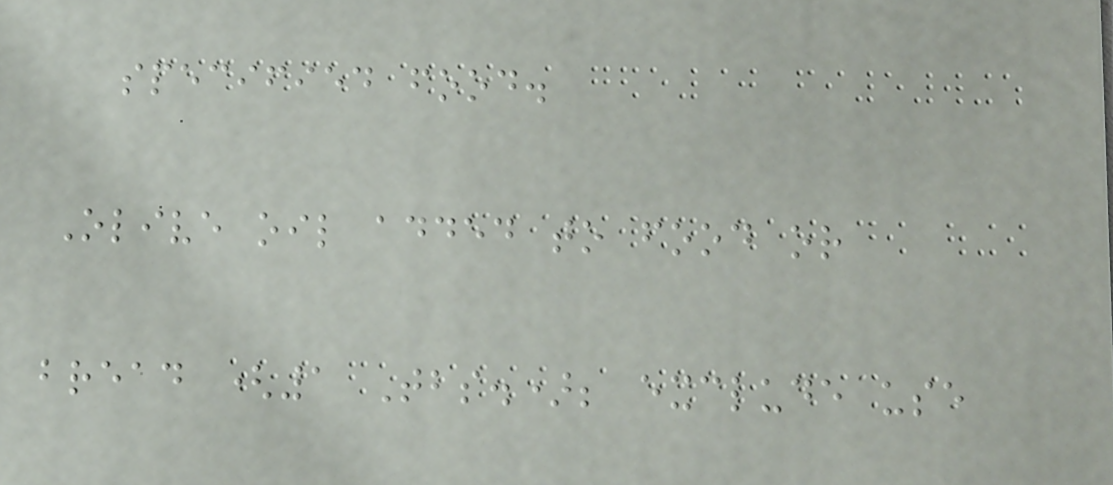specified food.
Olive oil added to food or
bread (1 Tbs.); exclude use
